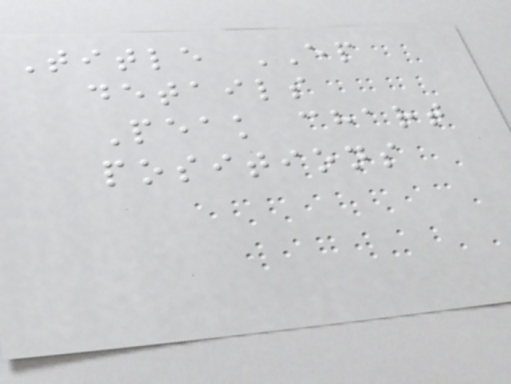Title EP
details
Peak chart
positions
